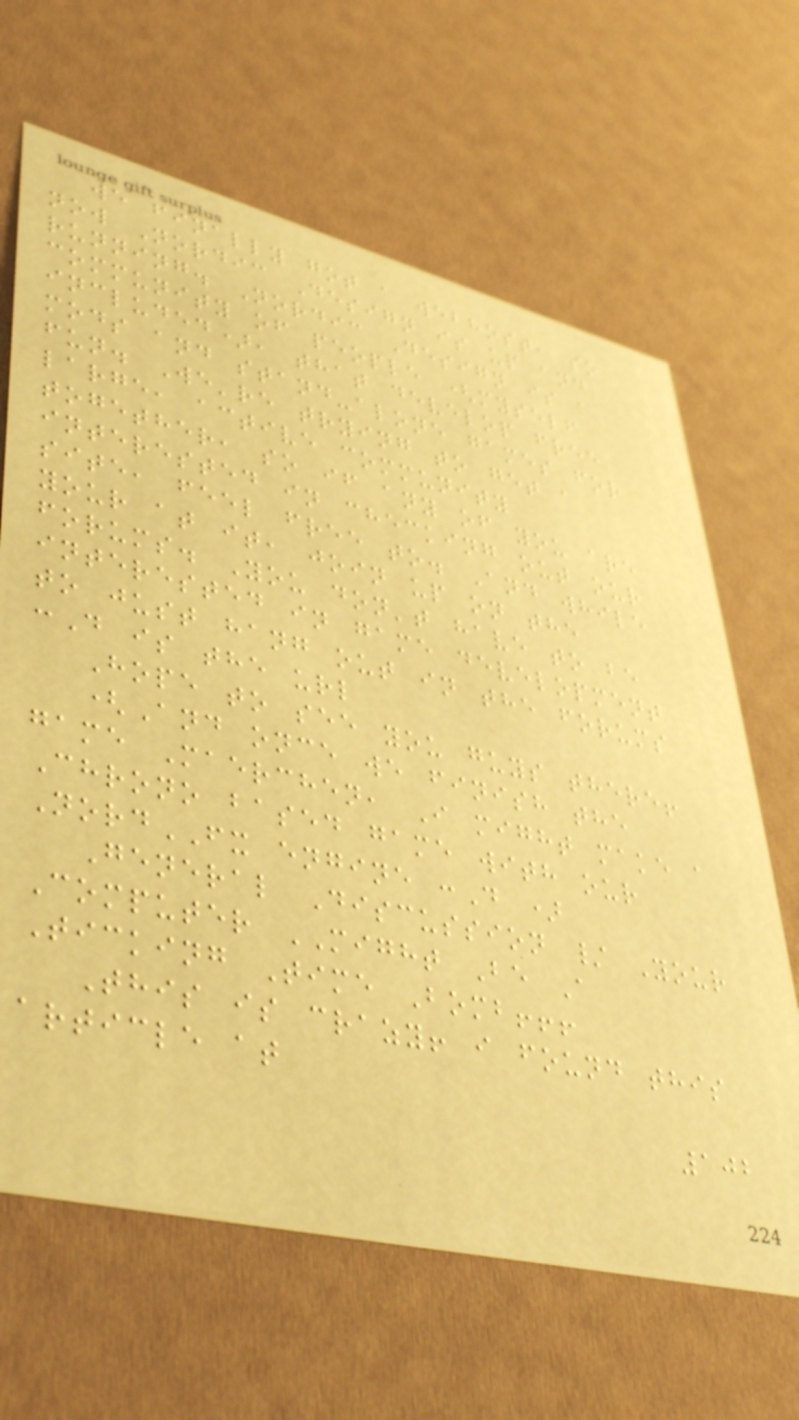we finally got a webhost, so
now Nordic Design is up and
running. Nordic Design is a
community of people (myself
included), that develop free
mods and stand-alone games for
fun. We're trying to get a
large, active community
together, so if any of you are
interested in checking out our
site, feel free to. And while
your at it, join up on the
forums. You don't have to be
interested in game development
to just hang out in the forums
:D is the url
Hope to see you guys there!
(And once we finish the
game Maerchen, I might make a
Chrono based game with our
NordFX engine :D )
General Discussion / Your
Computer MIGHT Be A
Ticking Time Bomb!!!
This is crazy! i found this
article at
102
